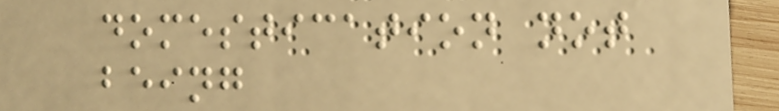domestication not
being
